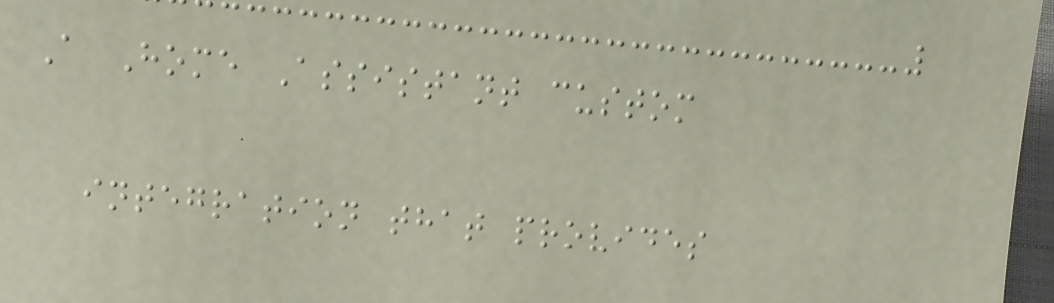A Home Assistant custom
integration that provides
